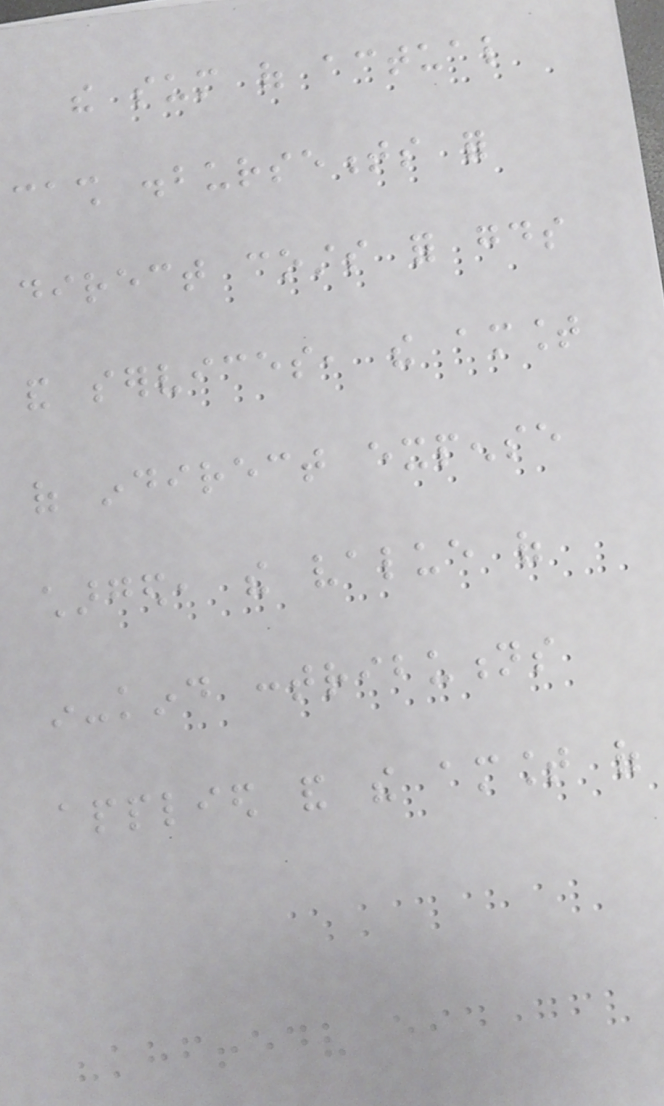the sum of actual
cash disbursements for
direct costs for goods
and services, the amount
of indirect expense
charged, the value of
in-kind contributions
applied and the amount of
